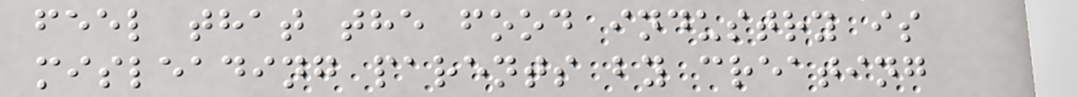feel that the food industry is
misleading parents by creating
